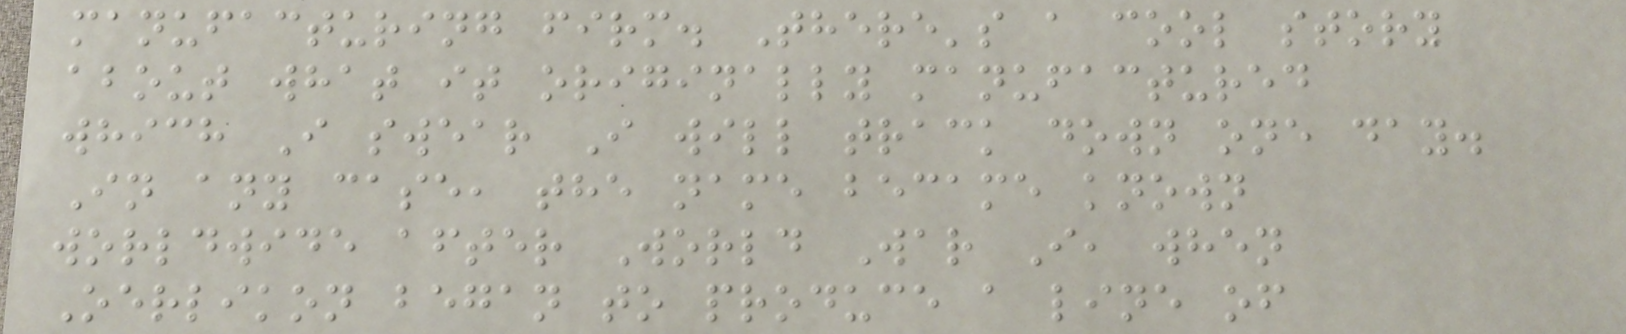manufacturing firm. There's a cool story
about what it originally manufactured
which I swear I will track down one day.
In any case, the name became known
worldwide after World War I, when
Oerlikon began to produce a line of
